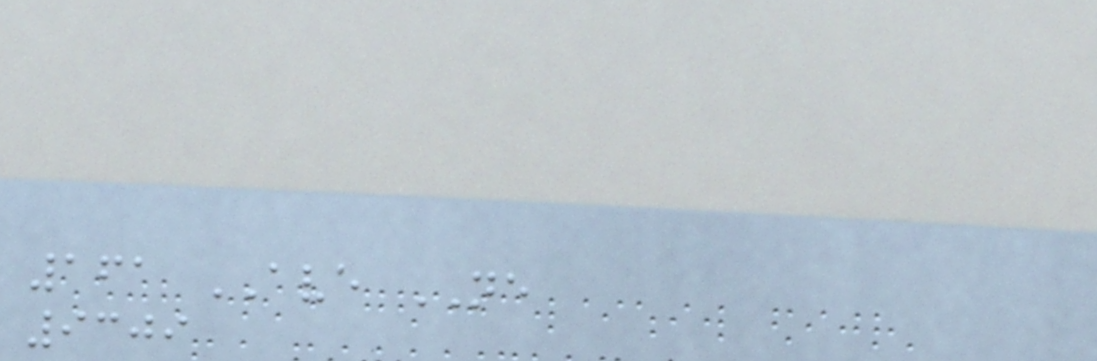161 AVE NE
9309
